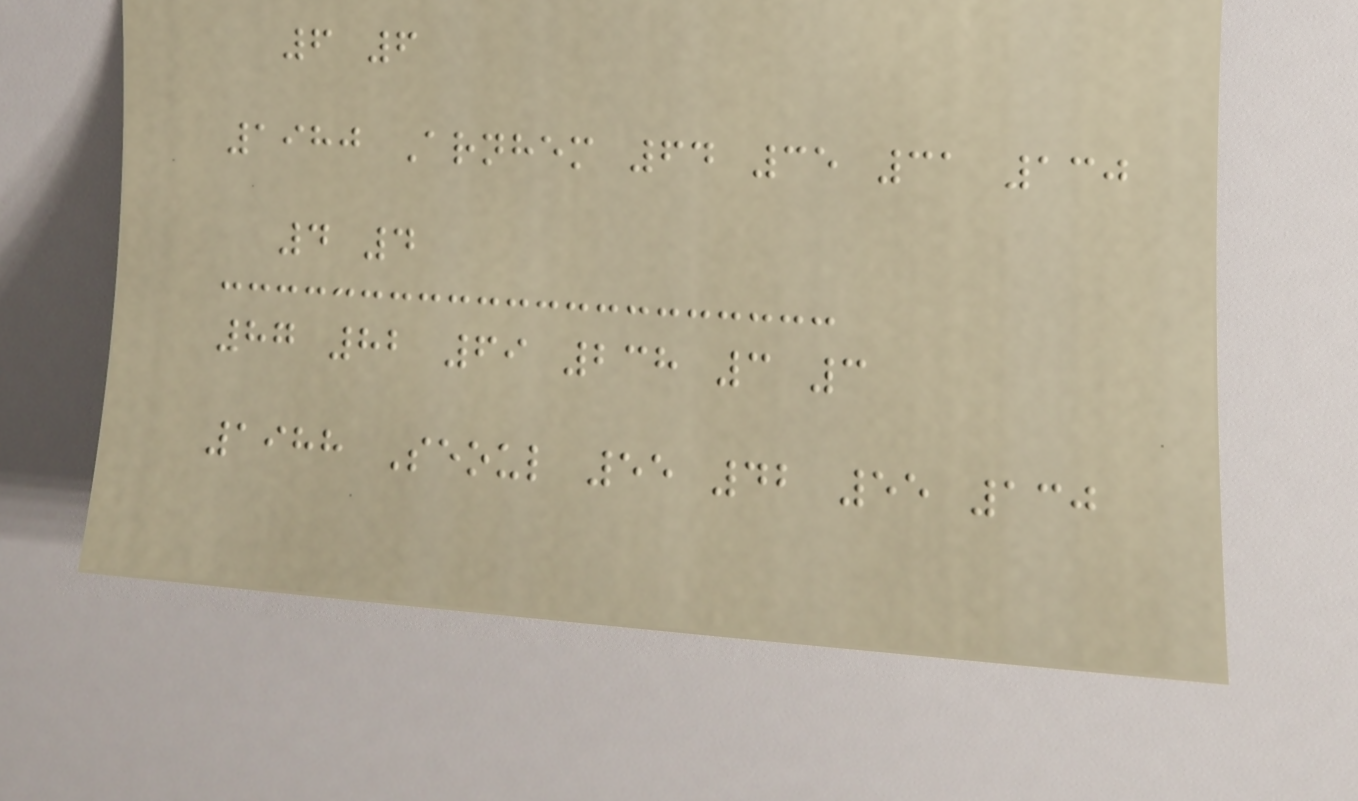6 6
1980 Arnhem 64 35 31 130
4 4
87 82 69 238 3 3
1988 Seoul 55 42 55 130
